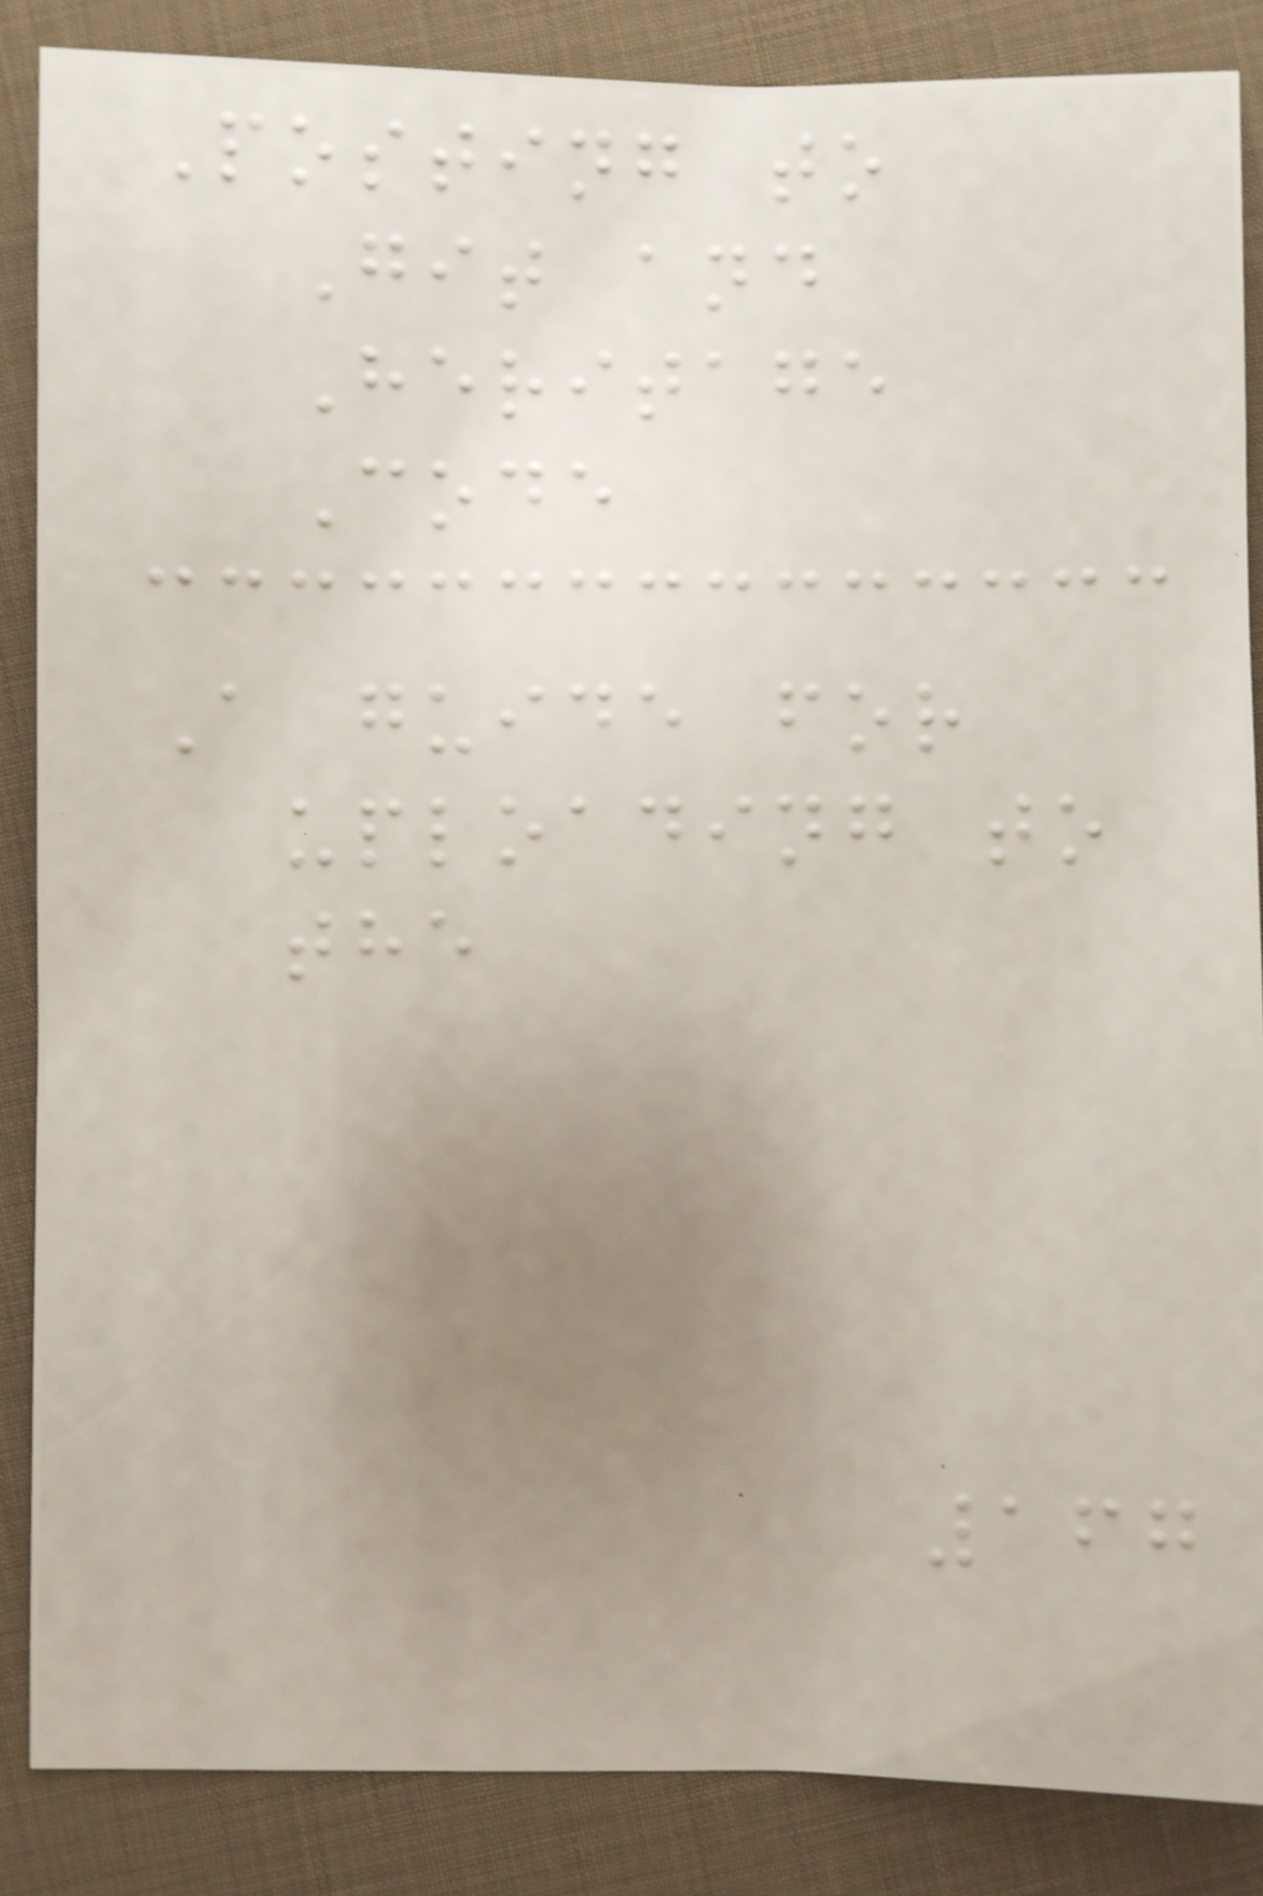Posting to
Git and
Heritage
Code
A guide for
uploading to
the
167
